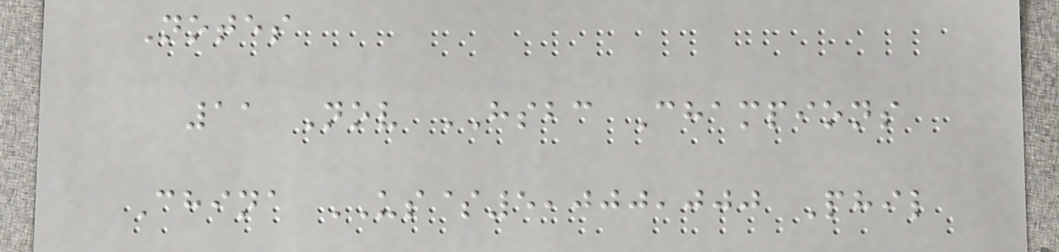Notes
11 Nov HSBC Champions
China US$5,000,000 Phil
